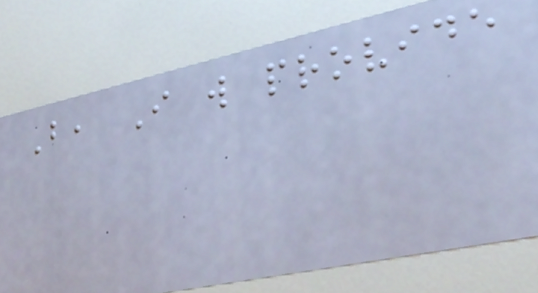But, I will provide
